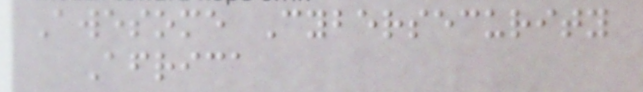Awesome Cybersecurity
Africa
